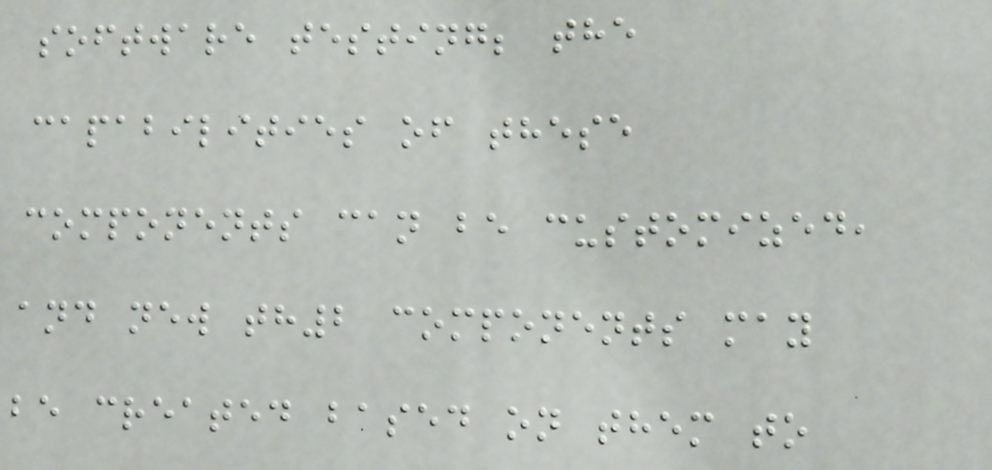software testing; the
capabilities of these
components can be customized,
and new th2 components may
be created based on them to
